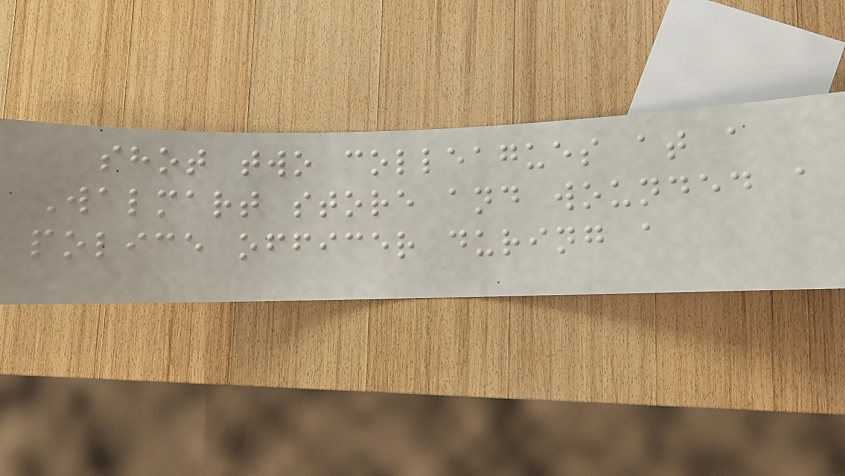shot two colleagues at a
Walmart store and wounded a
police officer during a
